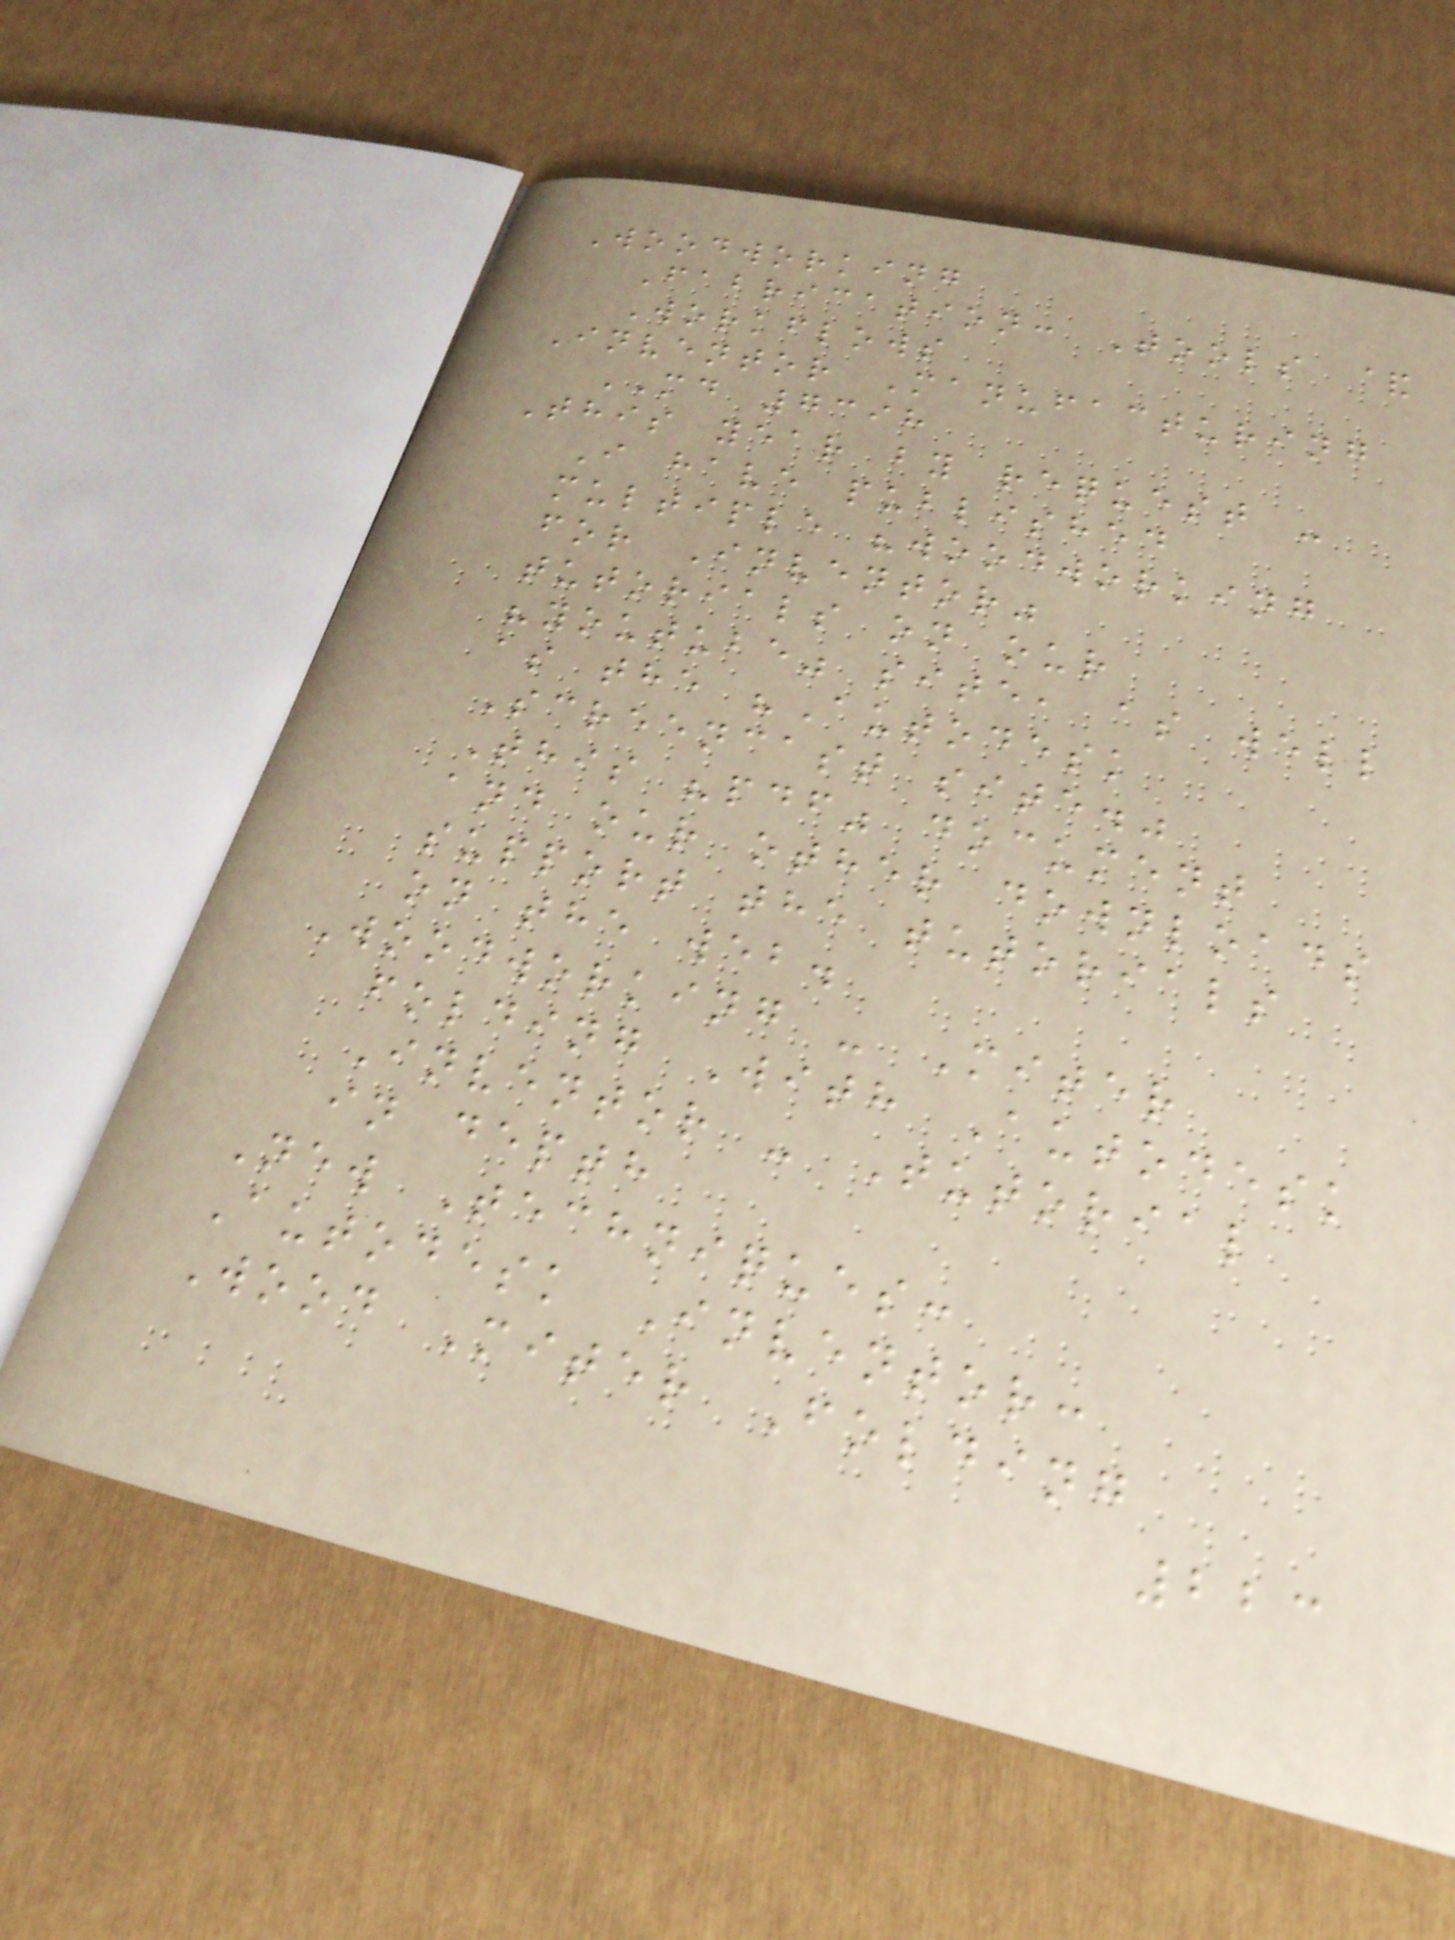Woodworking
Fabrication: Tools &
Workflows
Inventor Manufacturing
MD 7398
This year by request -
I have published
multiple "woodworking
for Inventor"
tutorials on our
"youtube" site, as well
as the "Autodesk
Screencast site."
This "pdf" document
and our other downloads
support the tutorials
on the web.
Woodworking - Miter
folding With Autodesk
Inventor - Tutorial
in depth
New Techniques:
Autodesk Inventor:
Wood Miter Folding
223
